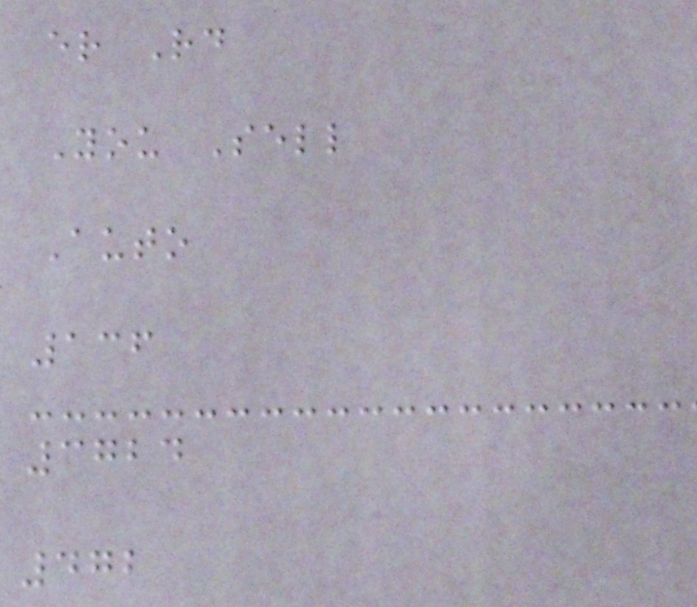er Rd
You Sell
Auto
136
3724
472
